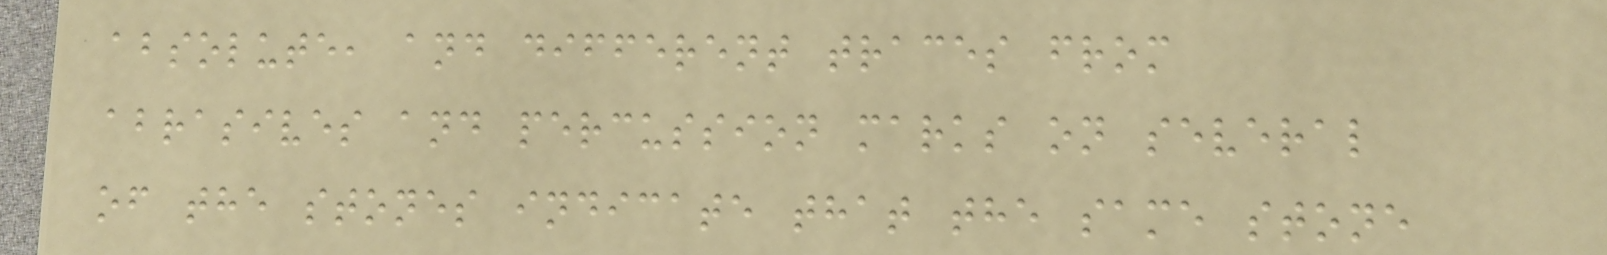absolute, and different traces from
abrasives and percussion marks on several
of the stones indicate that the same stone
